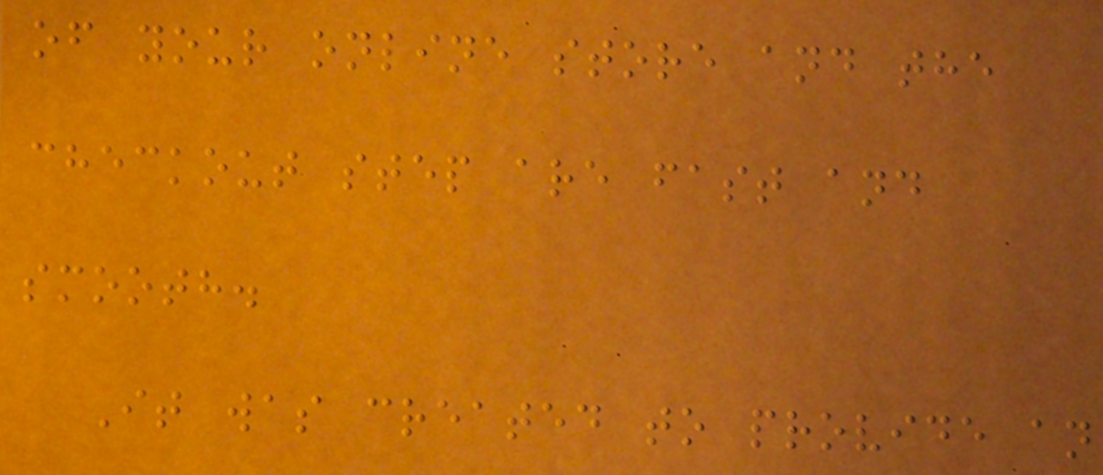of your online store and the
checkout step are fast and
smooth.
It was created to provide an
